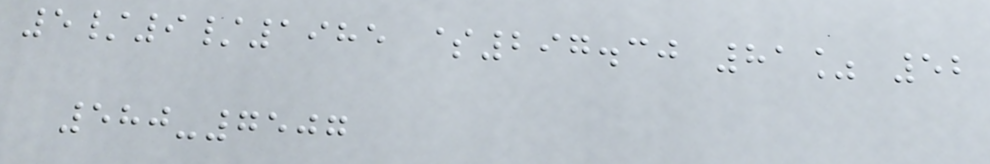5/9/1985 $297.30 81% 52
580-7507
